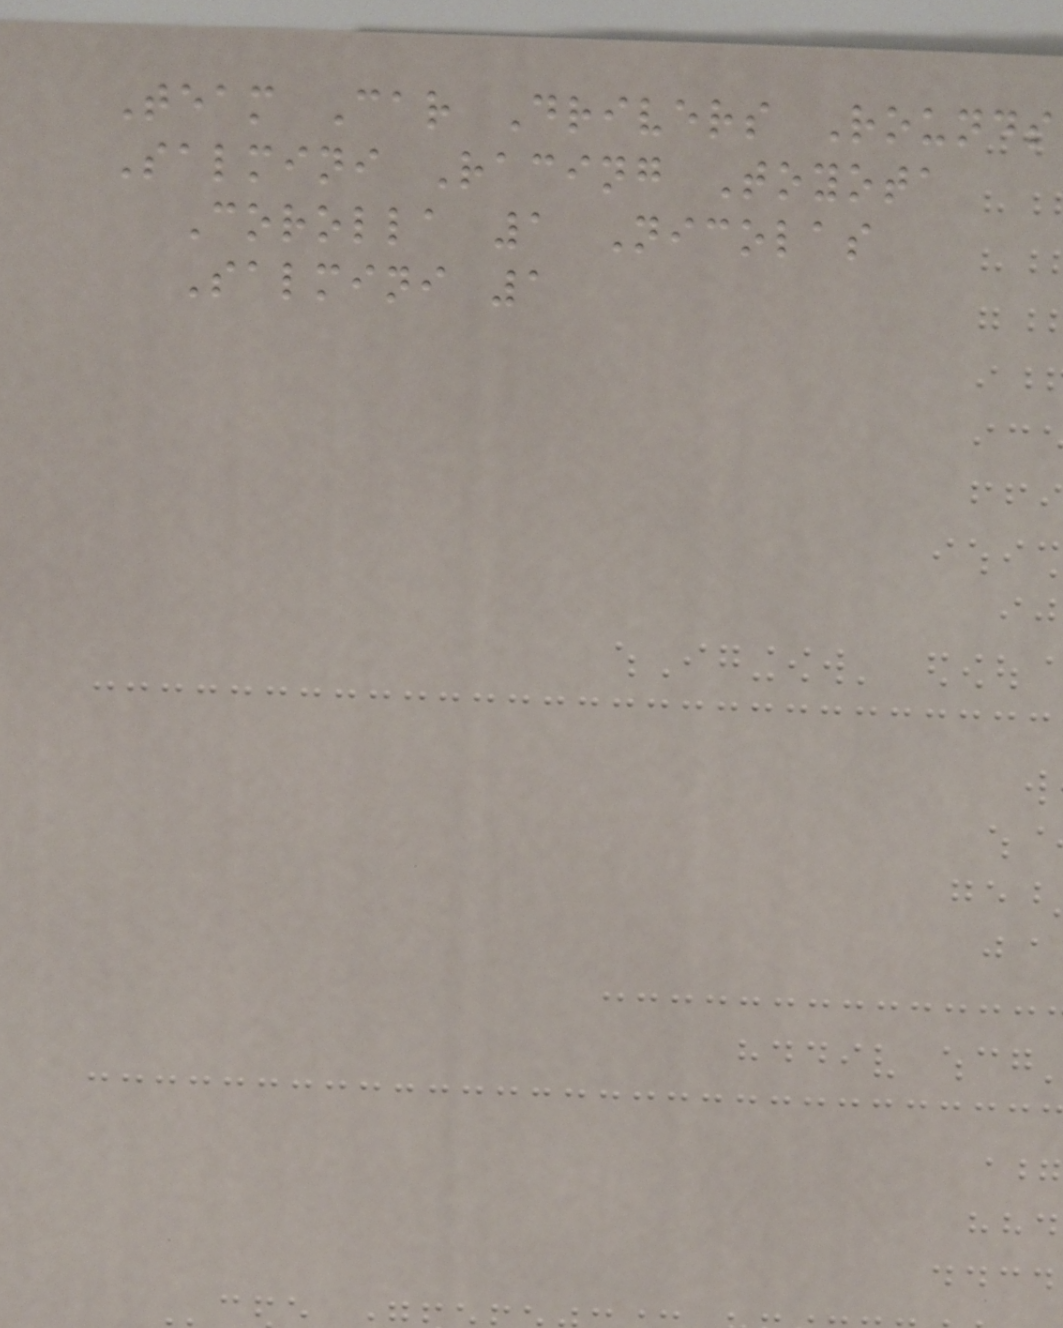Team Car Drivers Rounds
Salmini Racing Toyota
Corolla 1 Nicolas
Salmini 1
